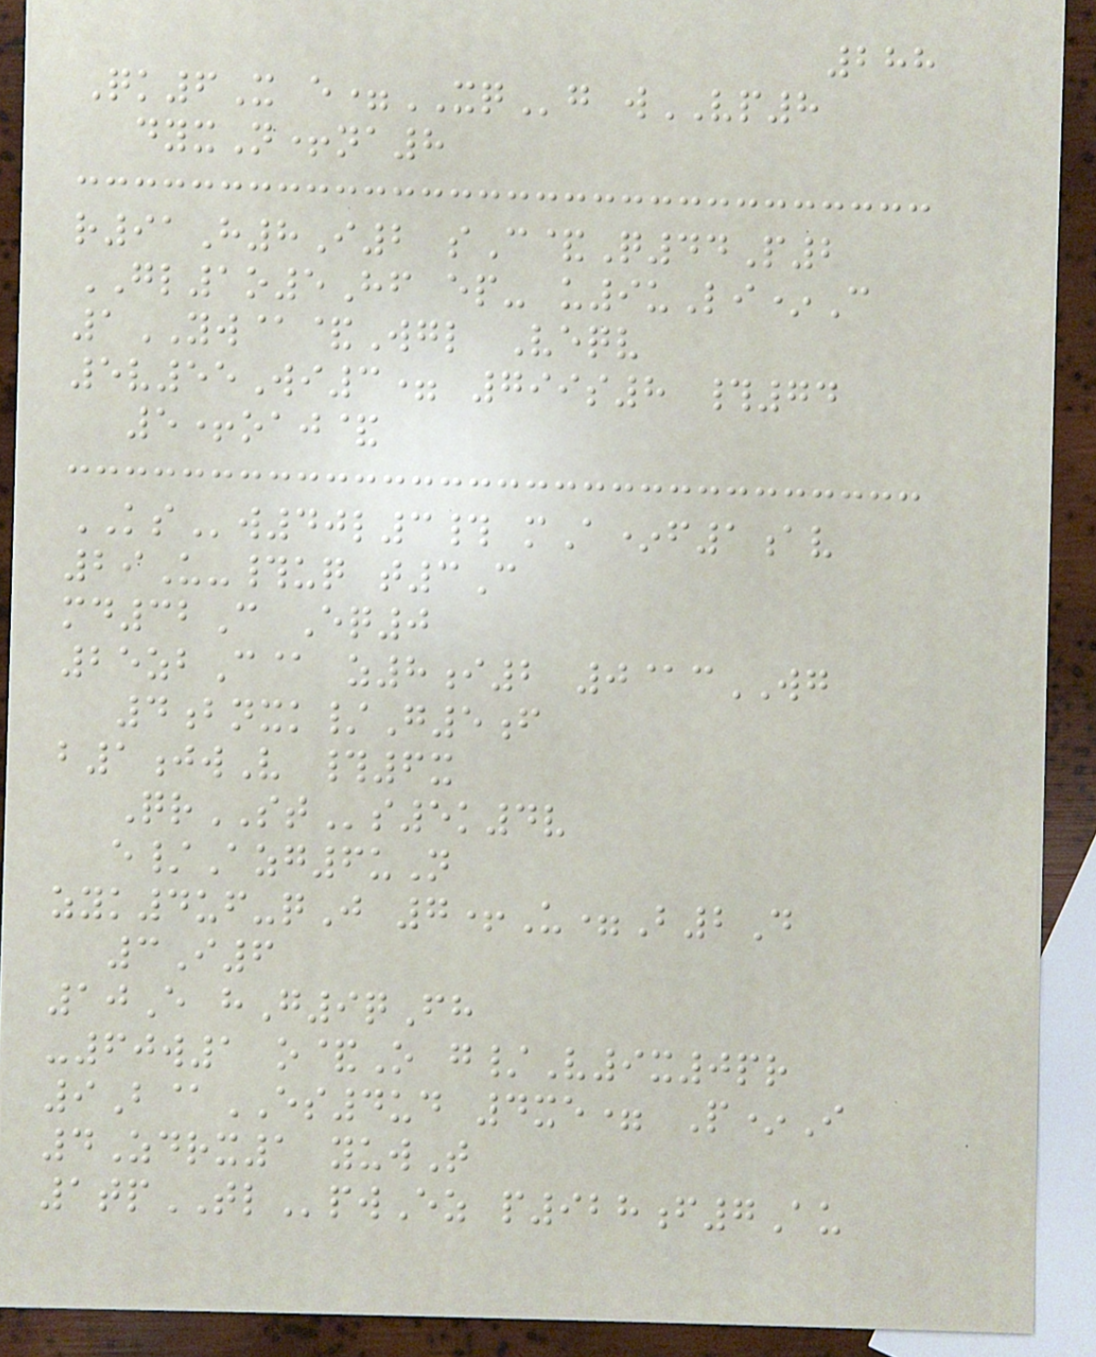288
Qk6X e=XQg wVP8
dyxN+na8
r91H8I2 sC&Q44P2
GL1o5Hf ep- u9uLi*C
1YW@&Wgl Veqv
5v55Wi3= 799s8 #74
5+oaj&
KSw40l3# mA*f1av
29U-#uq t3C
md32C Eq0
25zbC@ z8i2 0@cWG
4bnxk/G5f
b1jwV #6x
QrSTs5k4v
e/Azg6uN
zyk4uf-qJ 7+U=B2D
3I6
10E hG9qFh
-60w1 o&O g/V9x0pr
9B@ES4ud 4xe= P*I
4Zdrx1 yuwT
1tpTLpwEz p928f7Au
